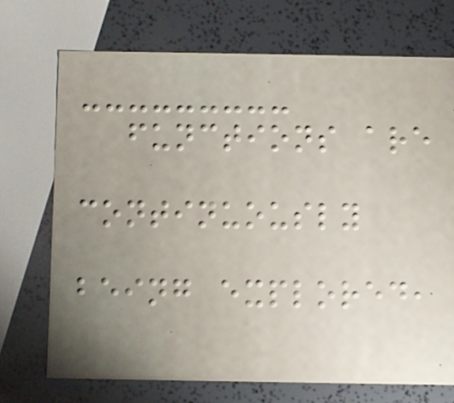functions are
continuously
being explored,
